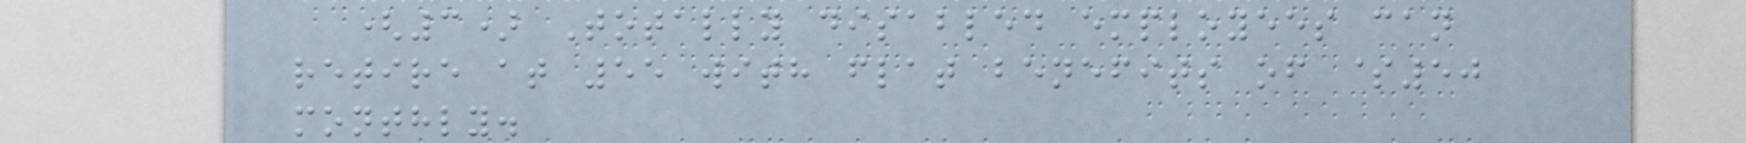(3) Totally disabled employees can
retire at 55 with flat benefits of $50
monthly.
